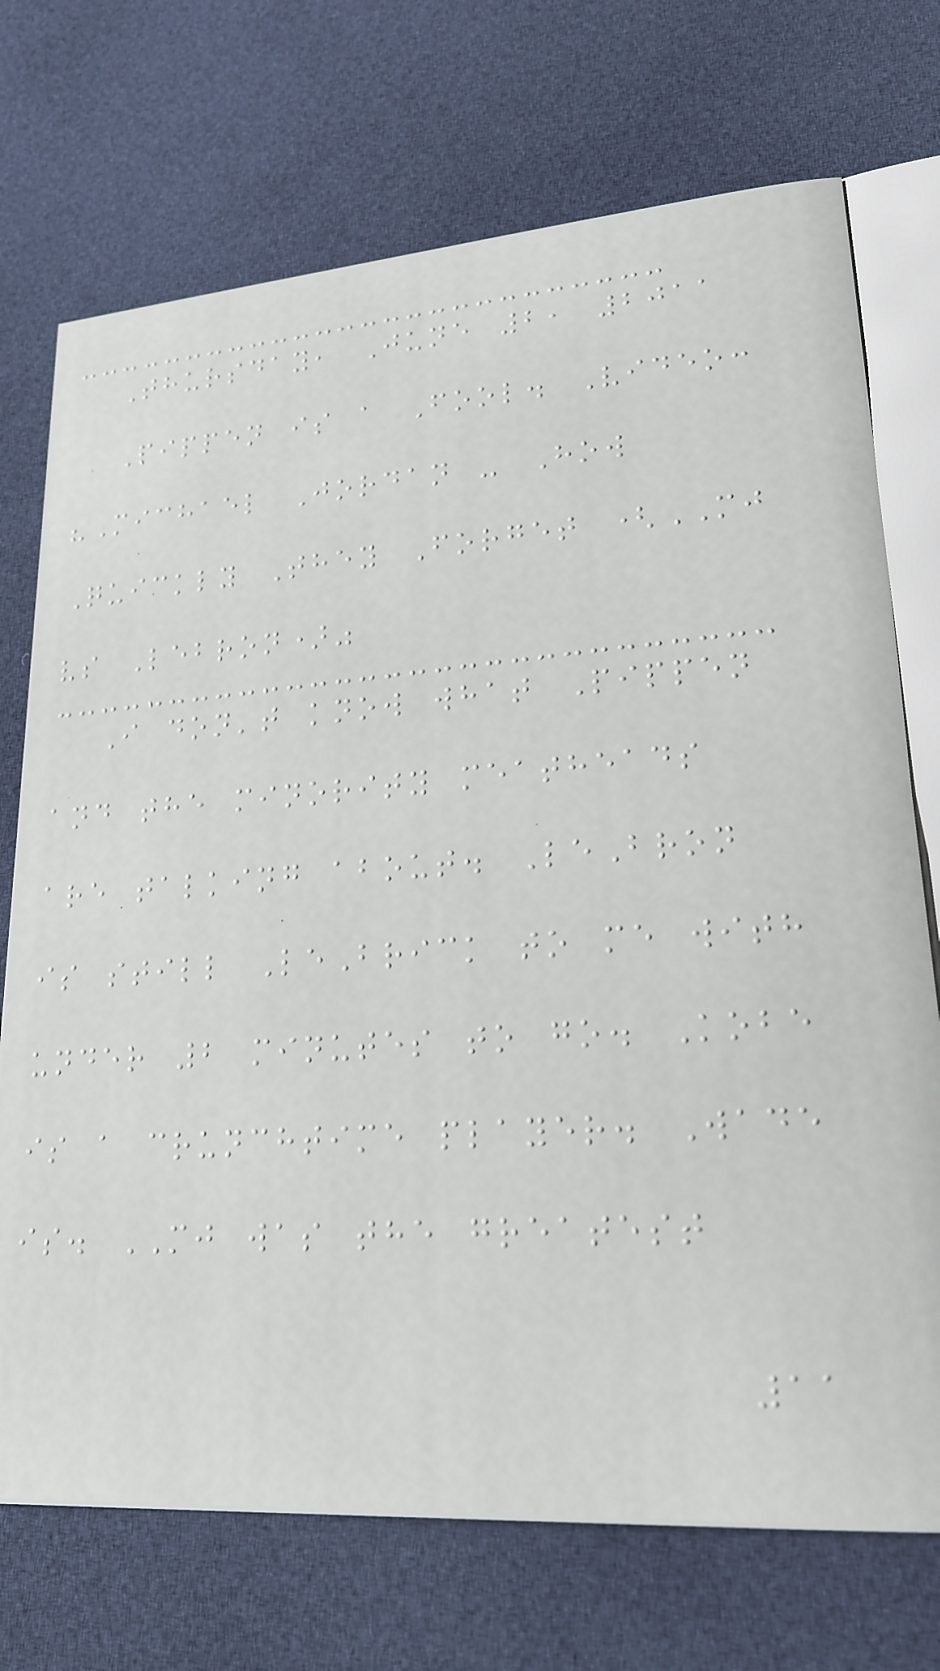Thursday, June 2, 2011
Pippen is a Fool. Video:
"Michael Jordan - How
Quickly They Forget (MJ
vs Lebron)"
I don't know what Pippen
and the minority meatheads
are talking about. LeBron
is still LeBrick to me with
under 2 minutes to go. Kobe
is a crunchtime player. Wade
is. MJ was the greatest
11
